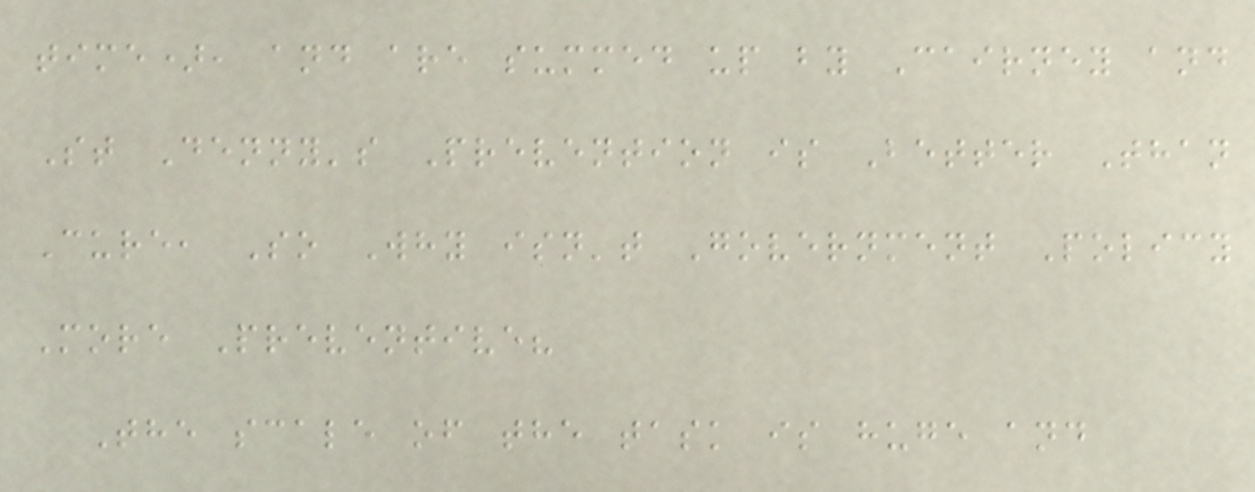time), and are summed up by Cairney and
St Denny's Prevention is Better Than
Cure, So Why isn't Government Policy
More Preventive?
The scale of the task is huge and
